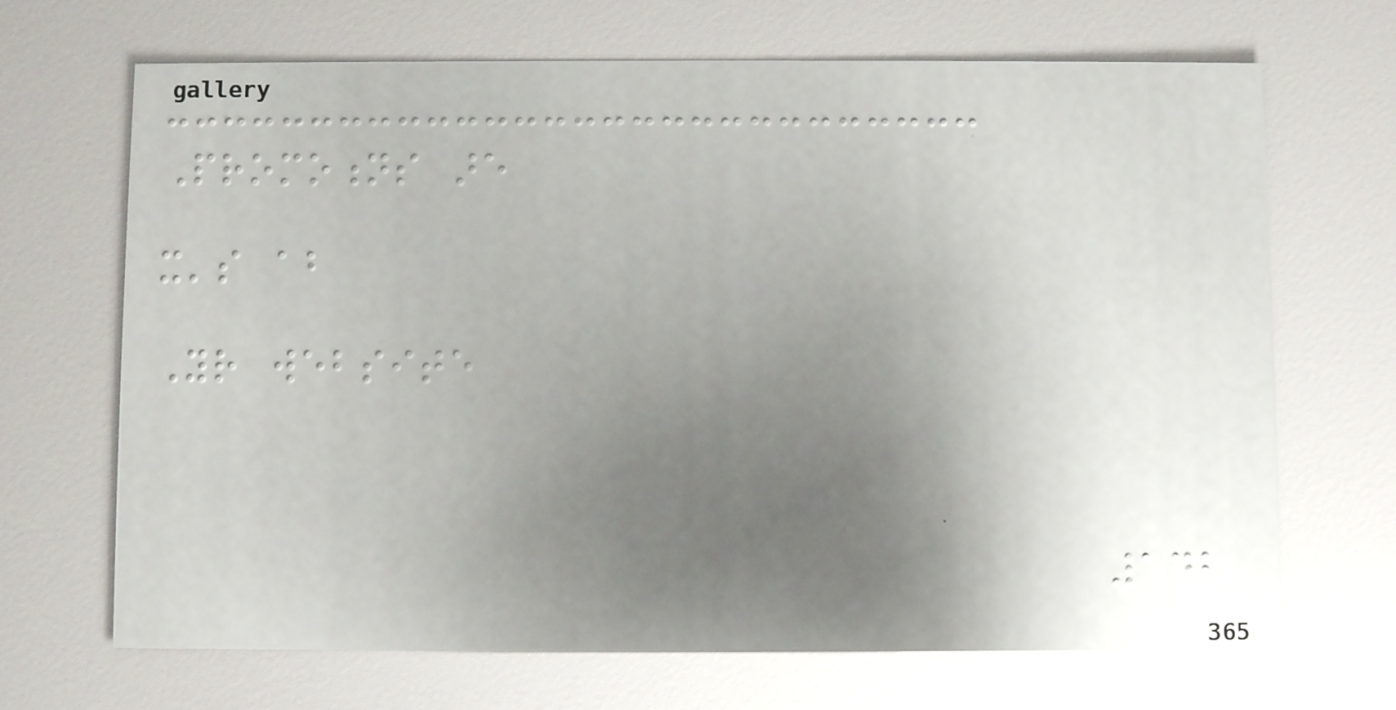Promotions are
it's about
Your website
142
